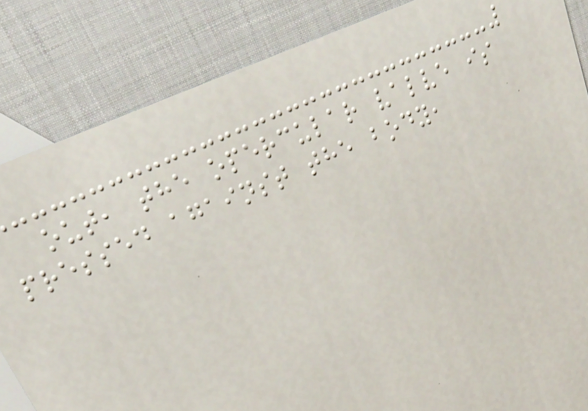out, the opercular valve is
pressed against the body,
